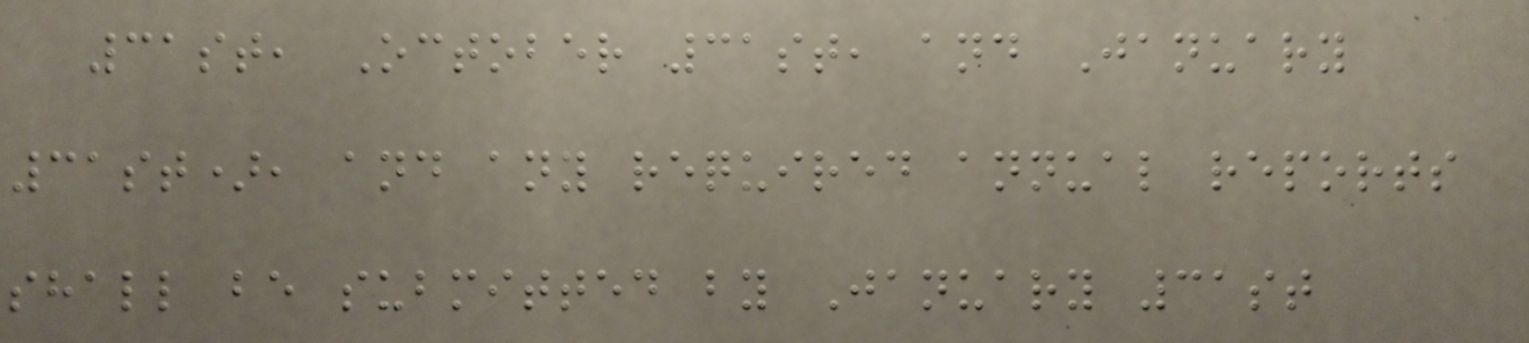31st, October 31st, and January
31st), and any required annual reports
shall be submitted by January 31st
